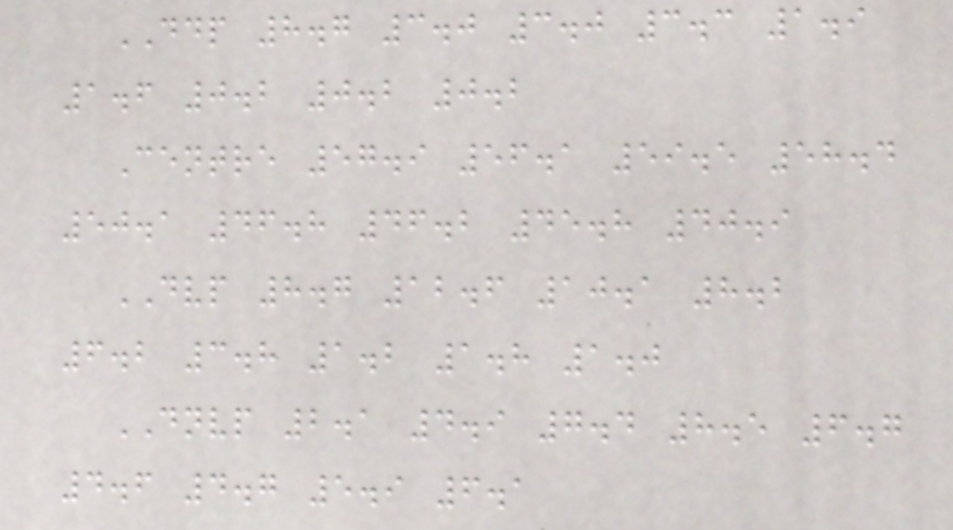DDP 8.7 3.0 3.0 3.3 1.9
1.6 0.2 0.2 0.2
Centre 57.9 56.1 59.5 58.4
50.1 46.8 46.2 45.8 40.9
DVP 8.7 12.6 10.1 8.2
6.2 3.8 1.2 1.8 1.0
DNVP 2.1 4.9 7.4 8.5 6.7
4.6 4.7 5.9 6.1
